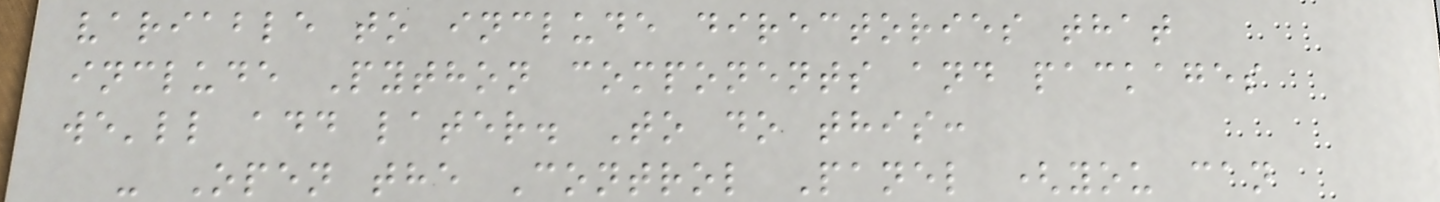variable to include directories that
include Python components and packages
we'll add later. To do this:
- Open the Control Panel (you can
